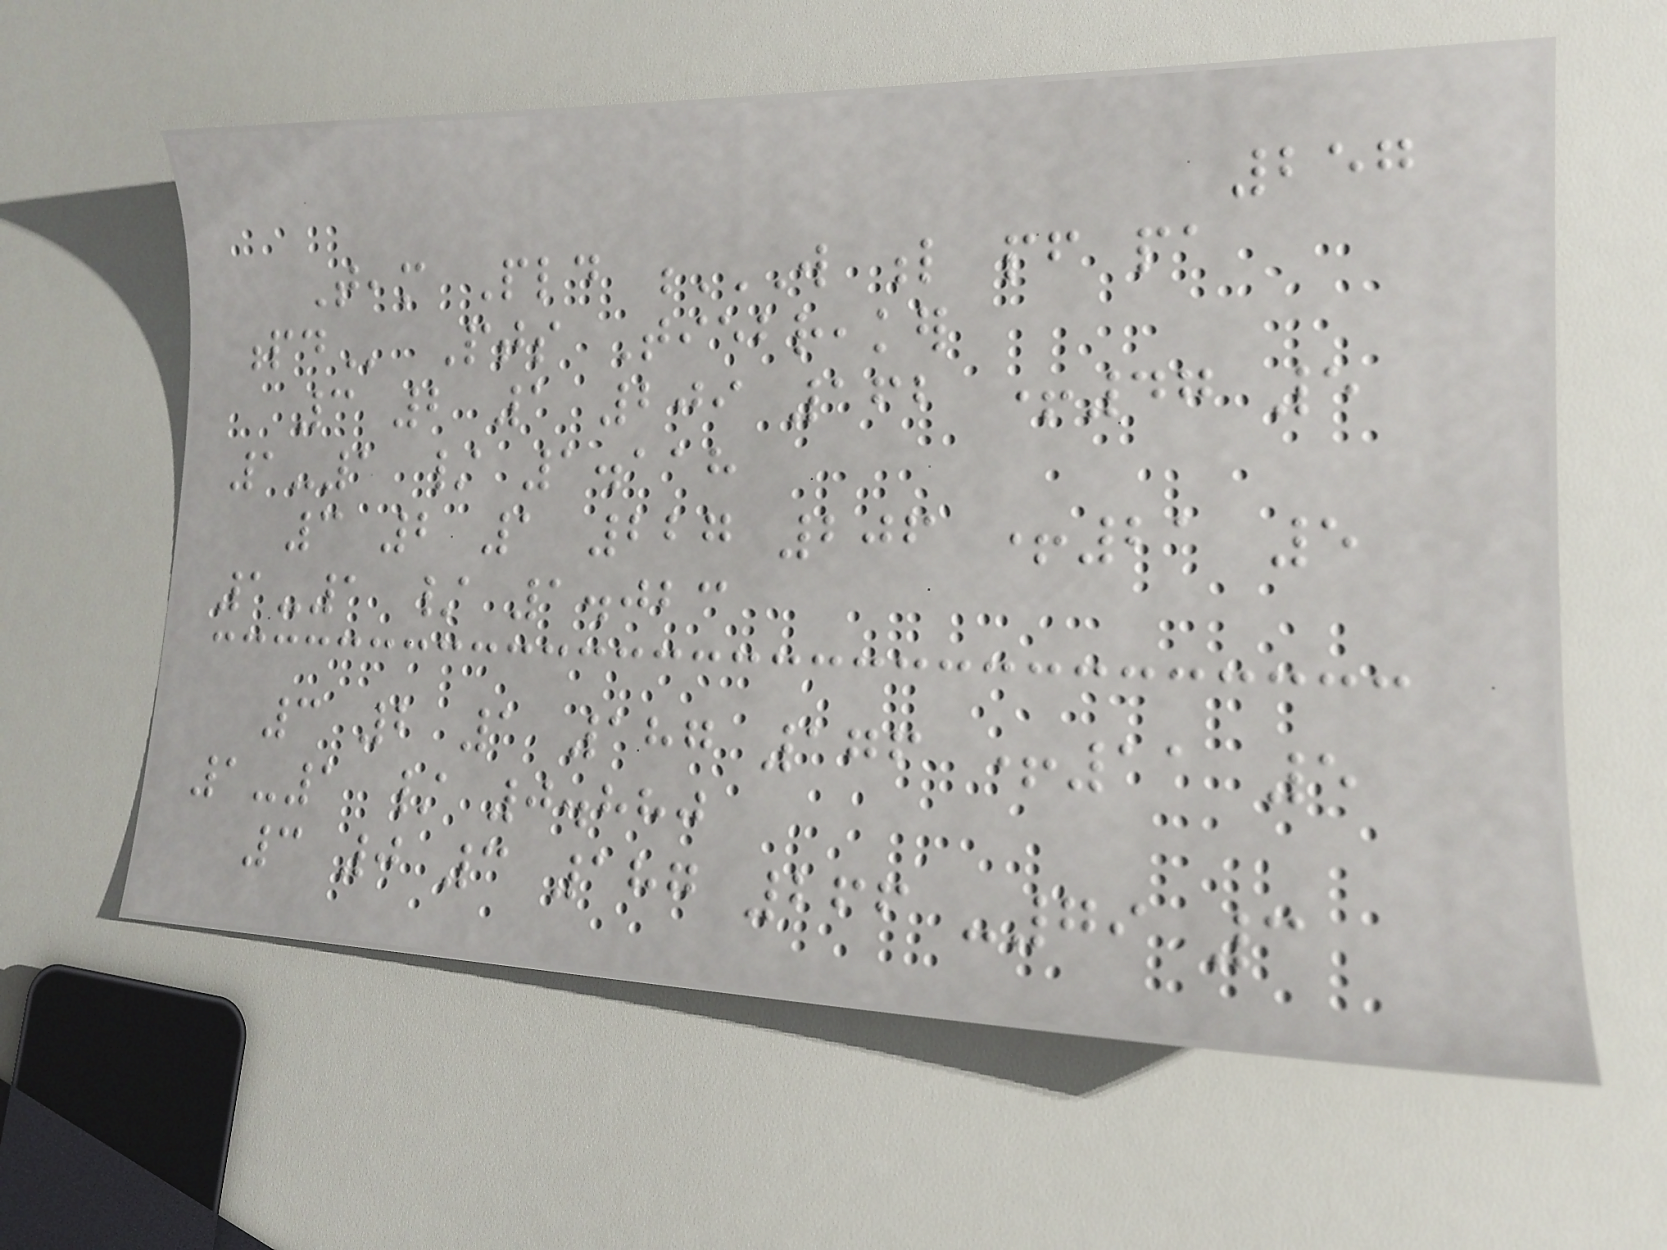257
Team Pld W L PF PA
PD Pts Tiebreaker
3 2 1 209 162 +47 5
1-1 / 1.118
3 2 1 227 206 +21 5
1-1 / 1.023
3 2 1 187 176 +11 5
1-1 / 0.880
3 0 3 187 266 -79 3
